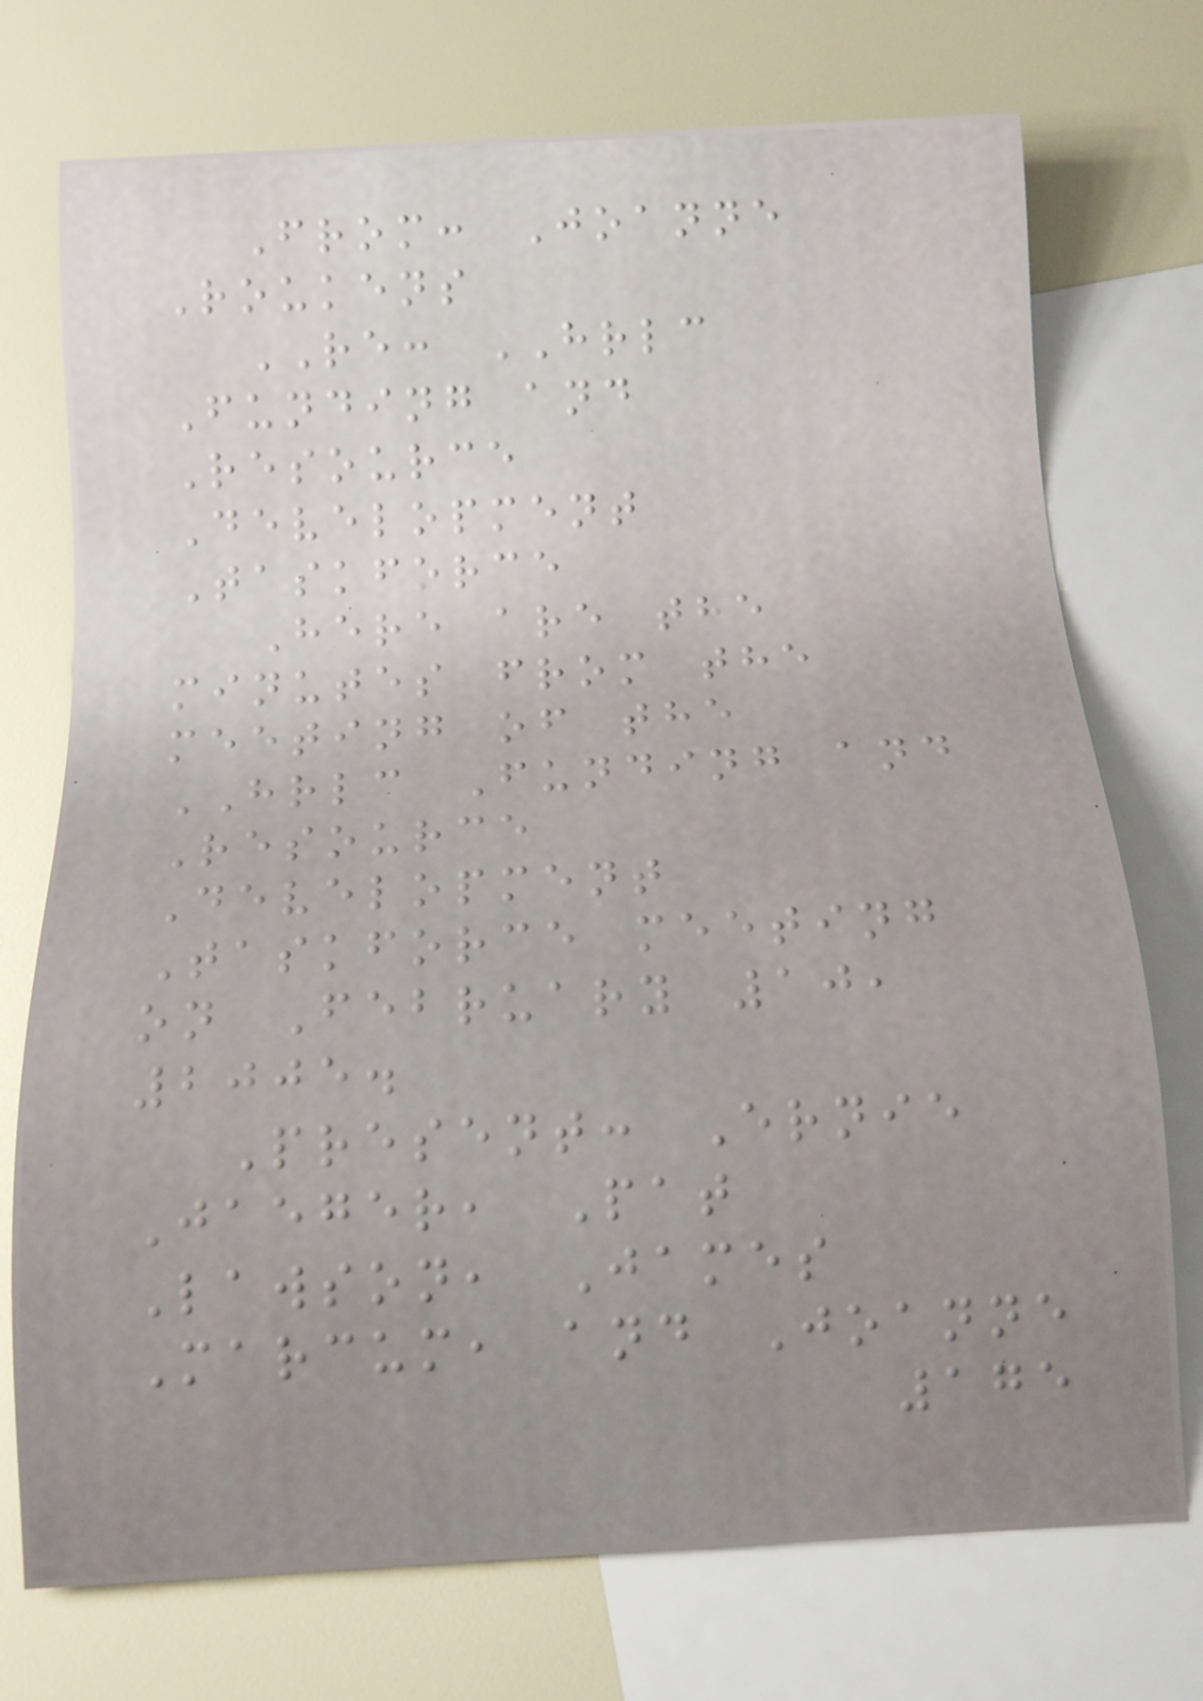From: Joanne
Roukens
RE: HRLC
Funding and
Resource
Development
Taskforce
Here are the
minutes from the
meeting of the
HRLC Funding and
Resource
Development
Taskforce meeting
on February 10,
2005.
Present: Ernie
Jaeger, Pat
Lawson, James
Marcum, and Joanne
175
